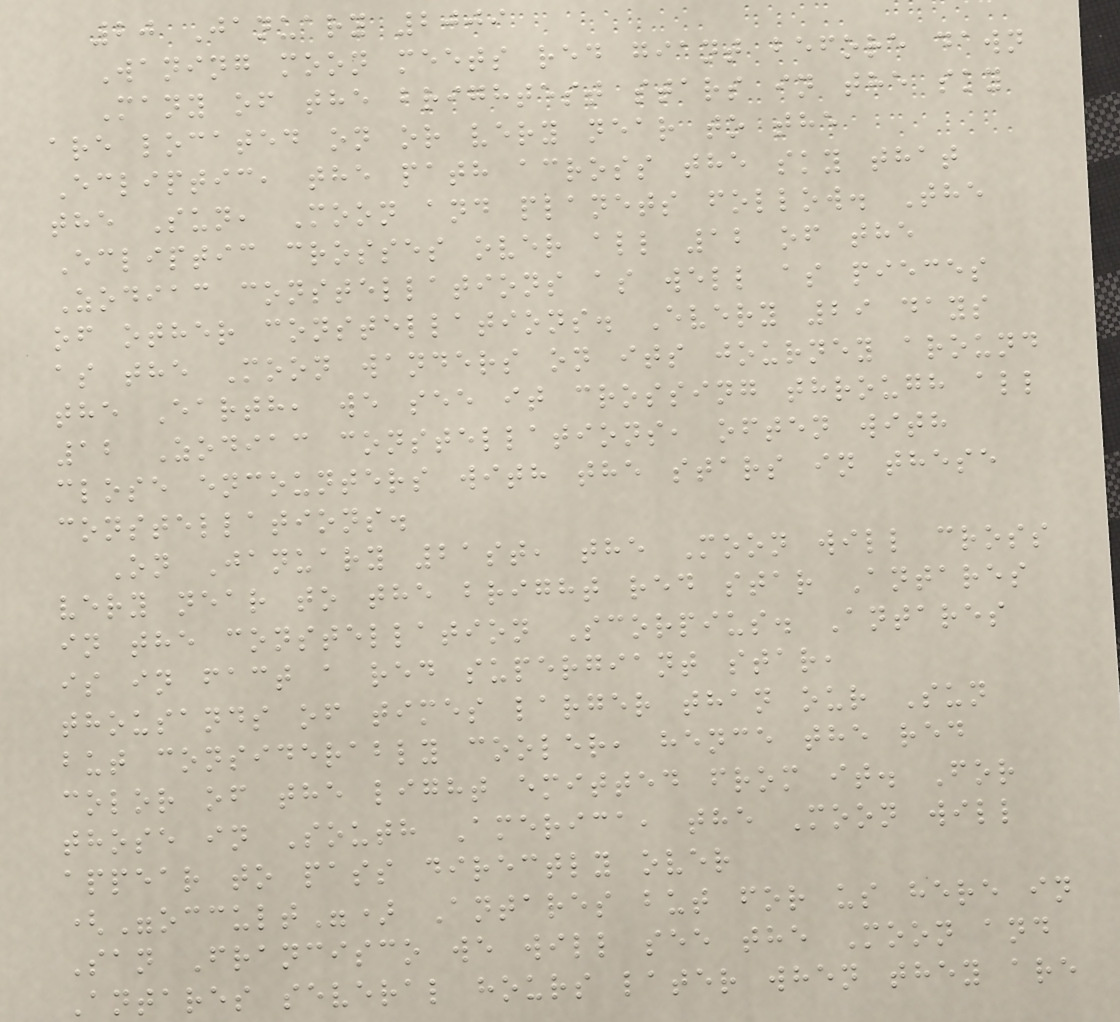20 January 2009
Waning moon meets red giant before dawn
Many of the brightest stars in the sky
are located on or very near to the
Ecliptic, the path across the sky that
the Sun, Moon and planets follow. The
Ecliptic crosses over all 12 of the
Zodiac constellations as well as pieces
of other constellations. Every 29 days
as the Moon wanders on its journey around
the Earth, we see it crossing through all
12 Zodiac constellations, often with
close encounters with the stars in these
constellations.
On January 21st, the Moon will cross
very near to the bright red star Antares
in the constellation Scorpius. Antares
is in fact a red supergiant star,
thousands of times larger than our Sun
but considerably cooler, hence the red
color of the light emitted from it. For
those in South America, the Moon will
appear to pass directly over
("occult") Antares but for us here in
San Francisco we will see the Moon and
Antares several hours later when they are
